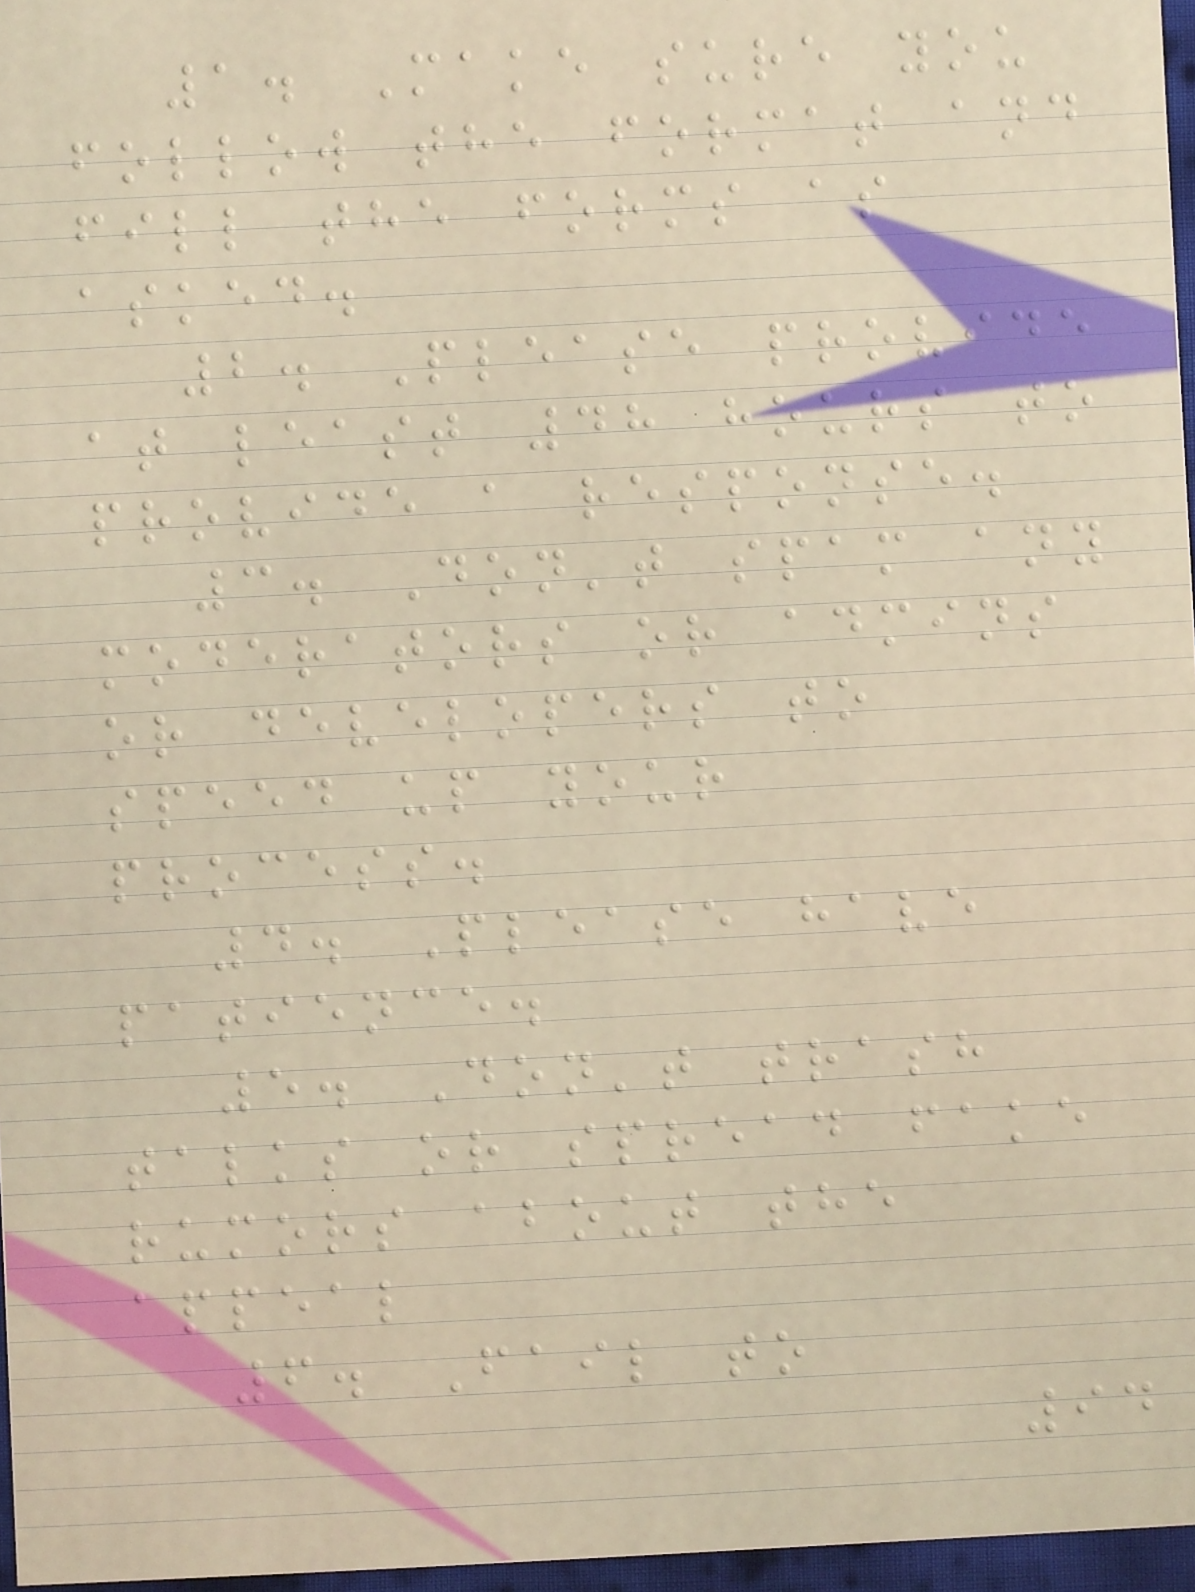1. Make sure you
follow the format and
fill the forms as
asked.
2. Please provide
at least 48 hours to
provide a response.
3. Don't spam any
moderators or admins
or developers to
speed up your
process.
4. Please have
patience.
5. Don't trash
talks or spread fake
rumors about the
appeal
6. Fail to
94
